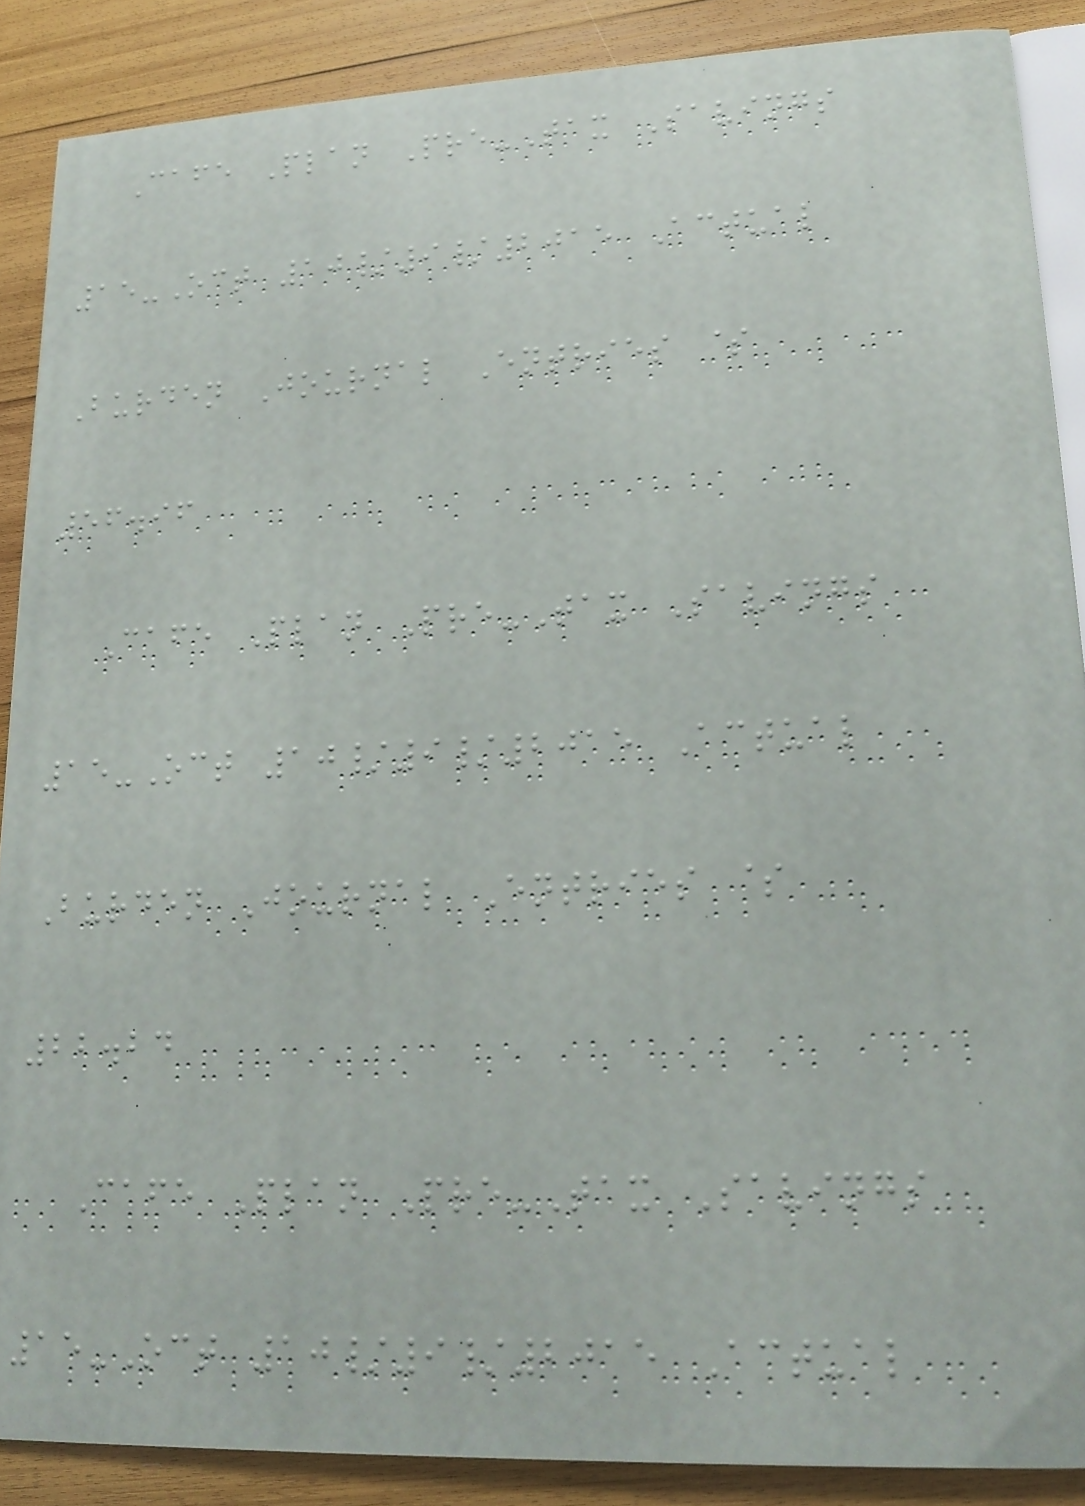Cafe Plan Pre-Tax Savings
15-Oct 10/9/2015 Actual
Burden Journal Entries $
56.96
Cafe Plan Pre-Tax Savings
15-Oct 10/9/2015 Actual
Burden Journal Entries $
22.24
Cafe Plan Pre-Tax Savings
15-Oct 10/9/2015 Actual
